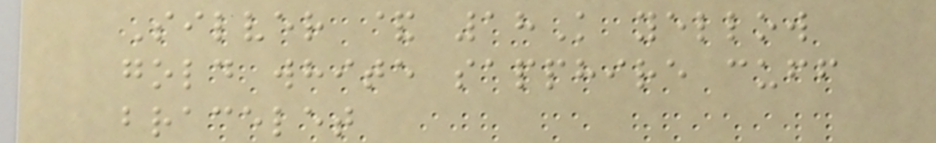Silver & 18K yellow
gold white sapphire cuff
bracelet
